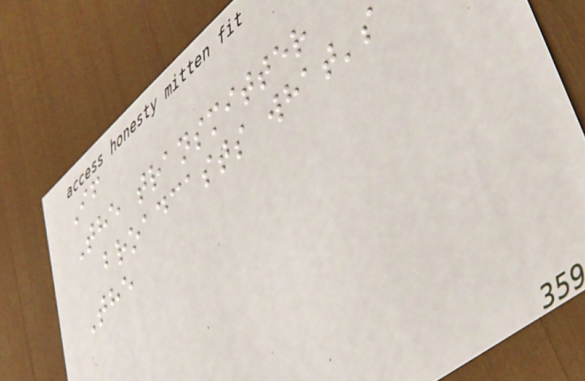If
The transmitter
broadcasts what's
The
